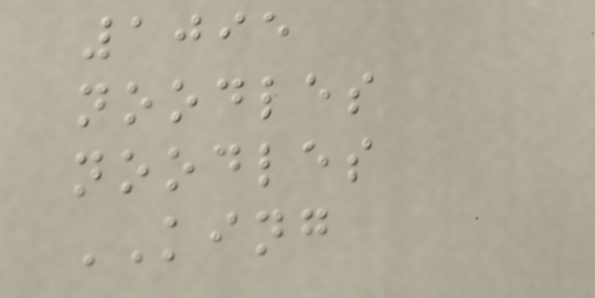1095
noodles
noodles
KING
